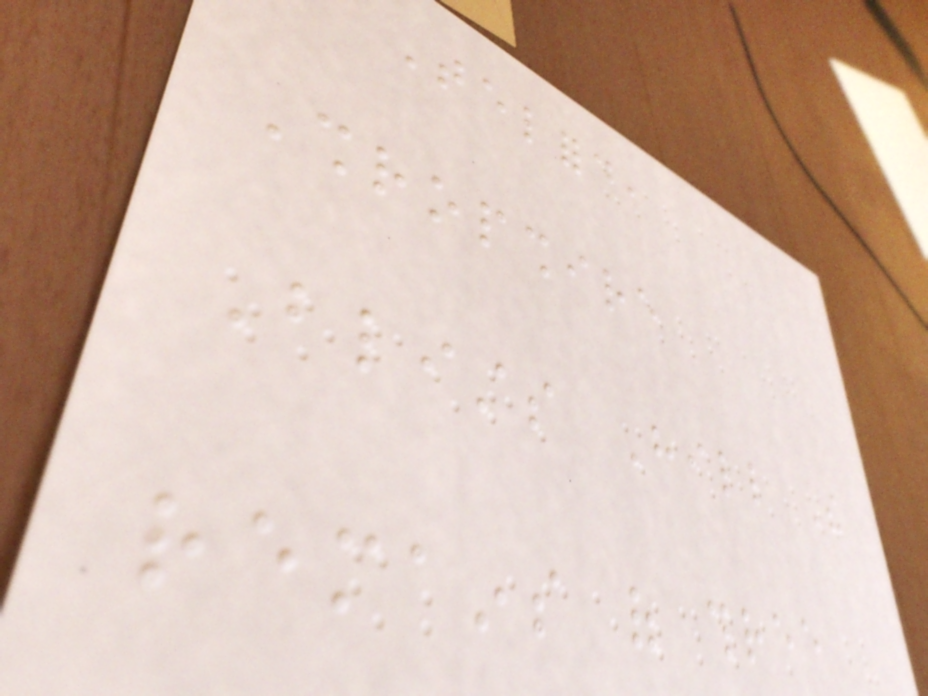Telford,
Shropshire
Blists Hill The
remains of three
